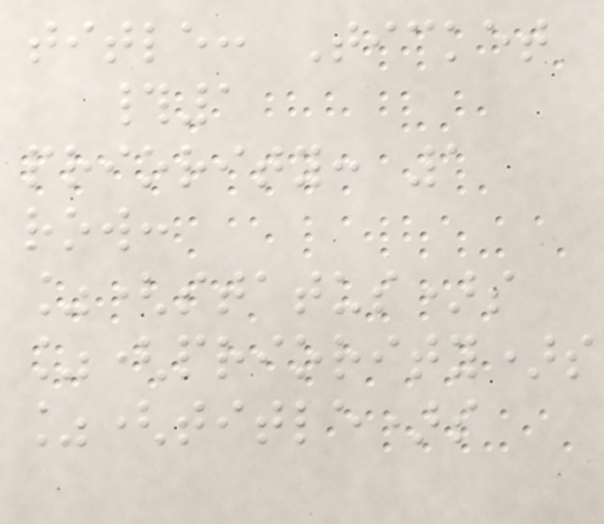title: Ticket
#1
priority: 1
row:
%(status)s
%(priority)s
%(title)s
